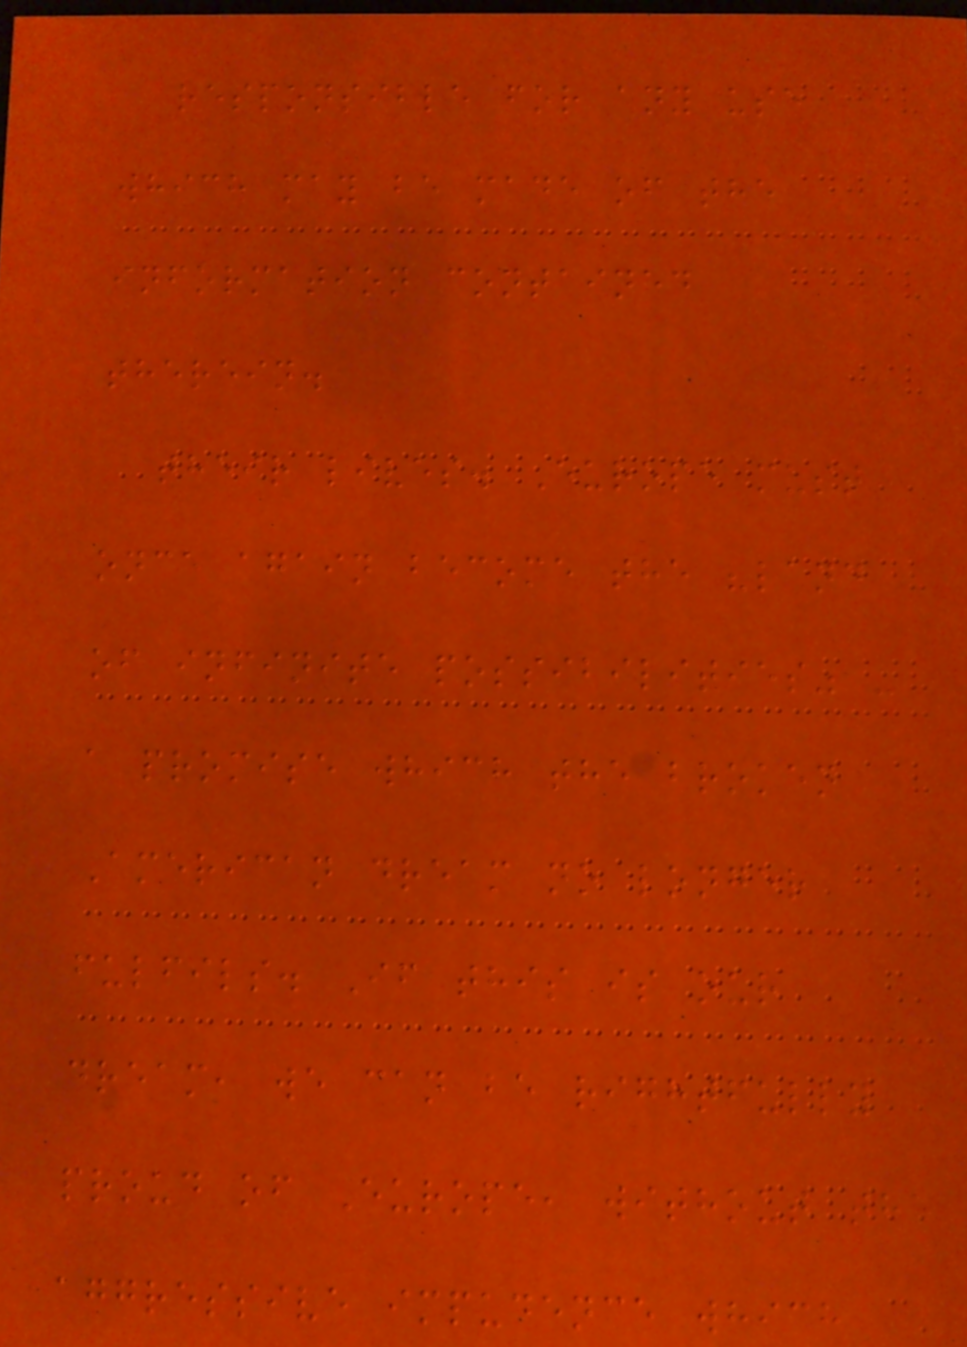responsible for any use
which may be made of the
information contained
therein.
their lives. Europe must
once again become the "land
of infinite possibilities" -
a promise which the broken
American dream no longer
fulfils. If this is our
dream, we can be rightfully
proud of Europe, without the
aggressive impudence which
